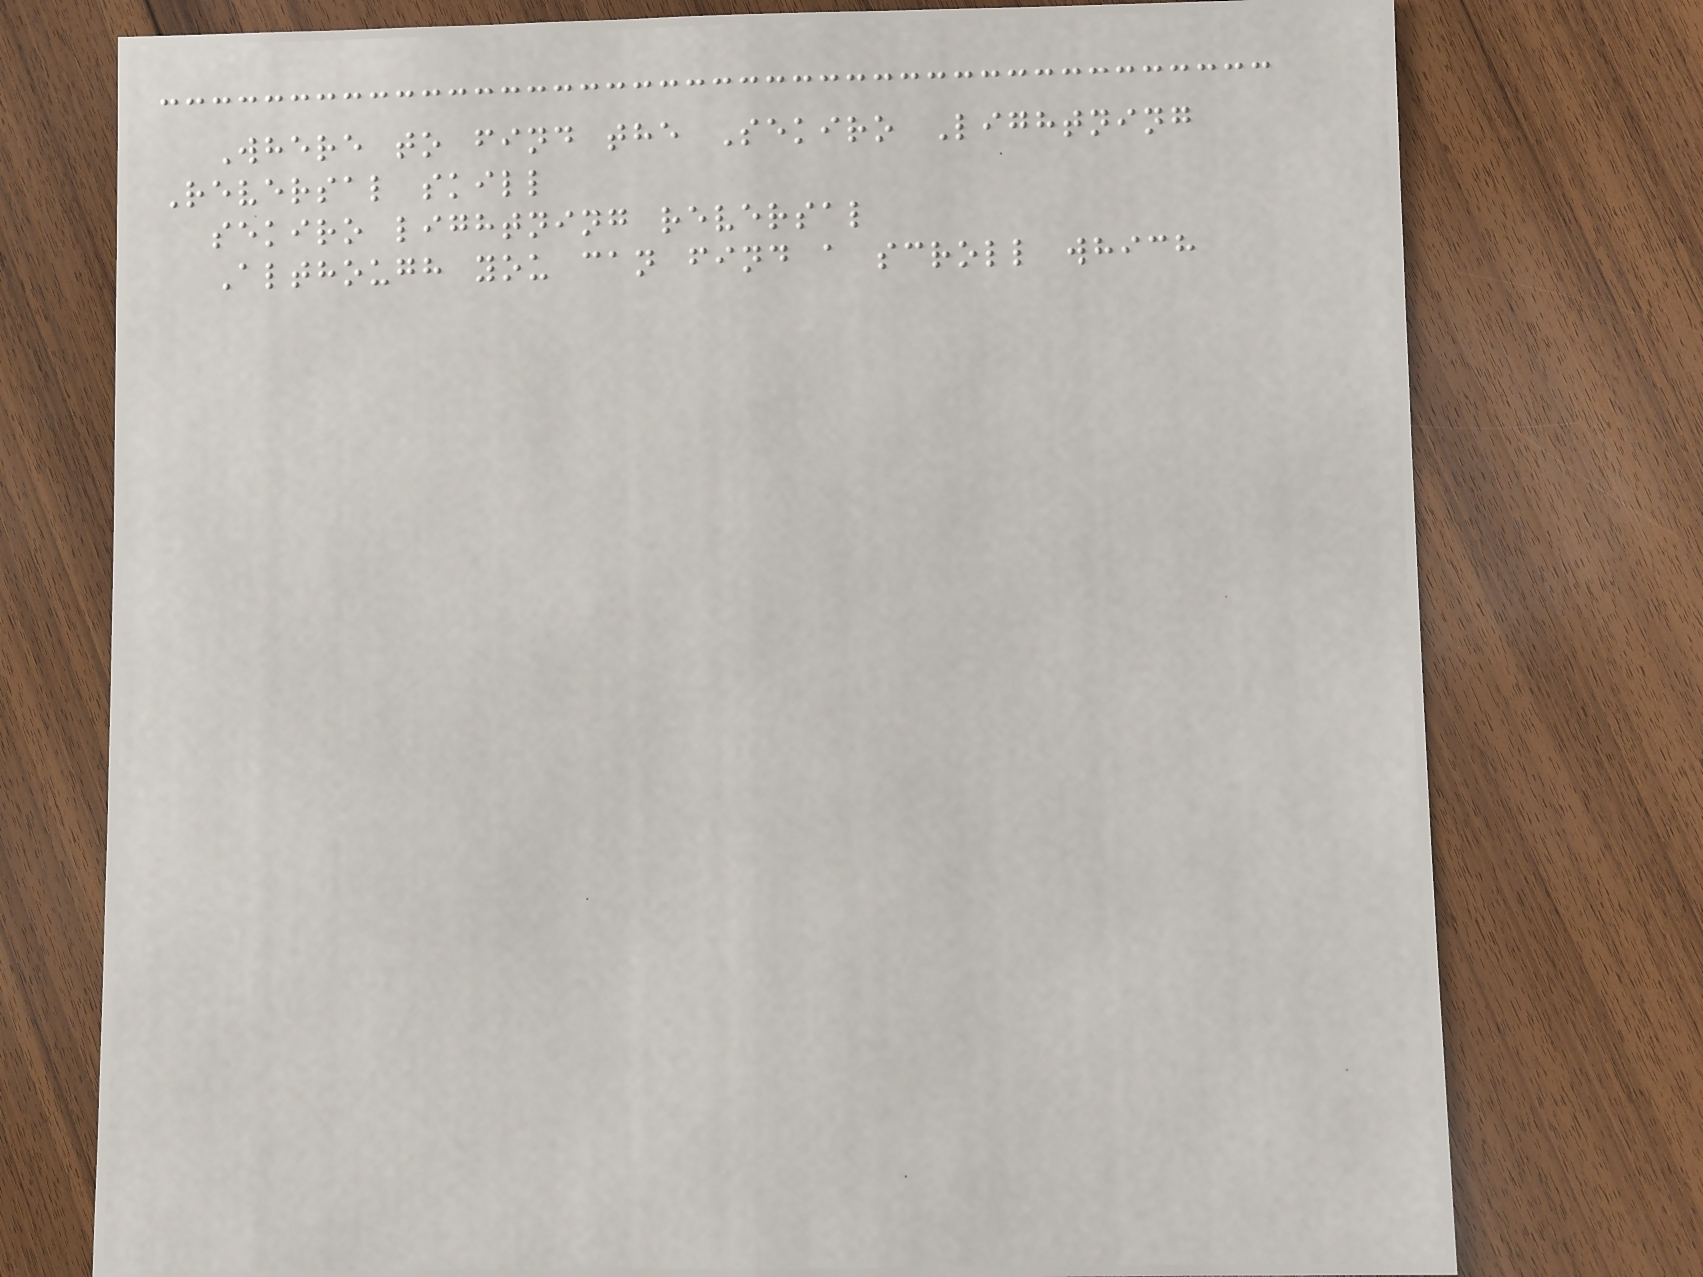Where to find the Sekiro Lightning
Reversal skill
sekiro lightning reversal
Although you can find a scroll which
